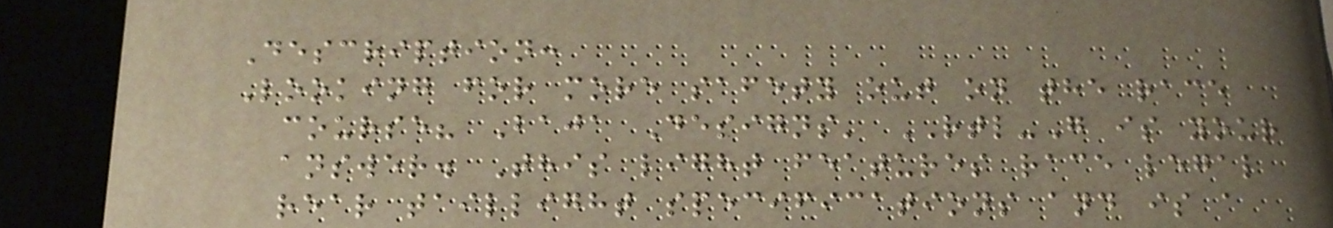Description:
Looking for more safety out on the race
course? Baja Designs' RTL-G is your
answer. This light features race legal
rear taillight specifications and is a
